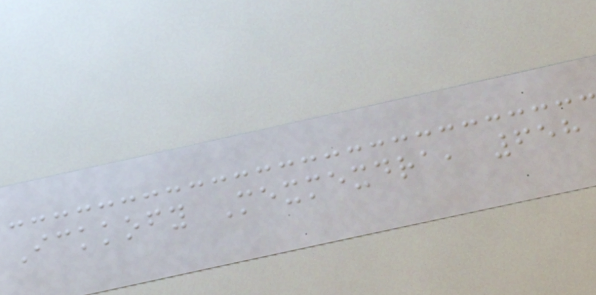Ickkofy Mexmexdra, 658
